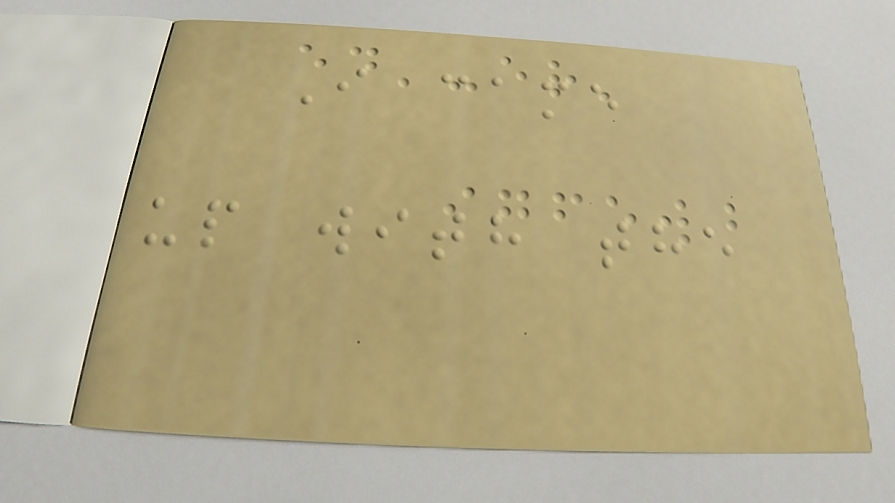I came
up with the
